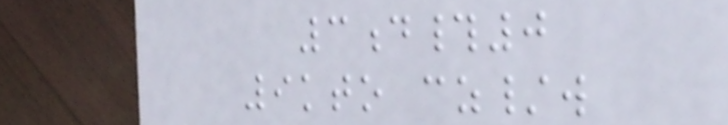3d#0
9kto cz/w
